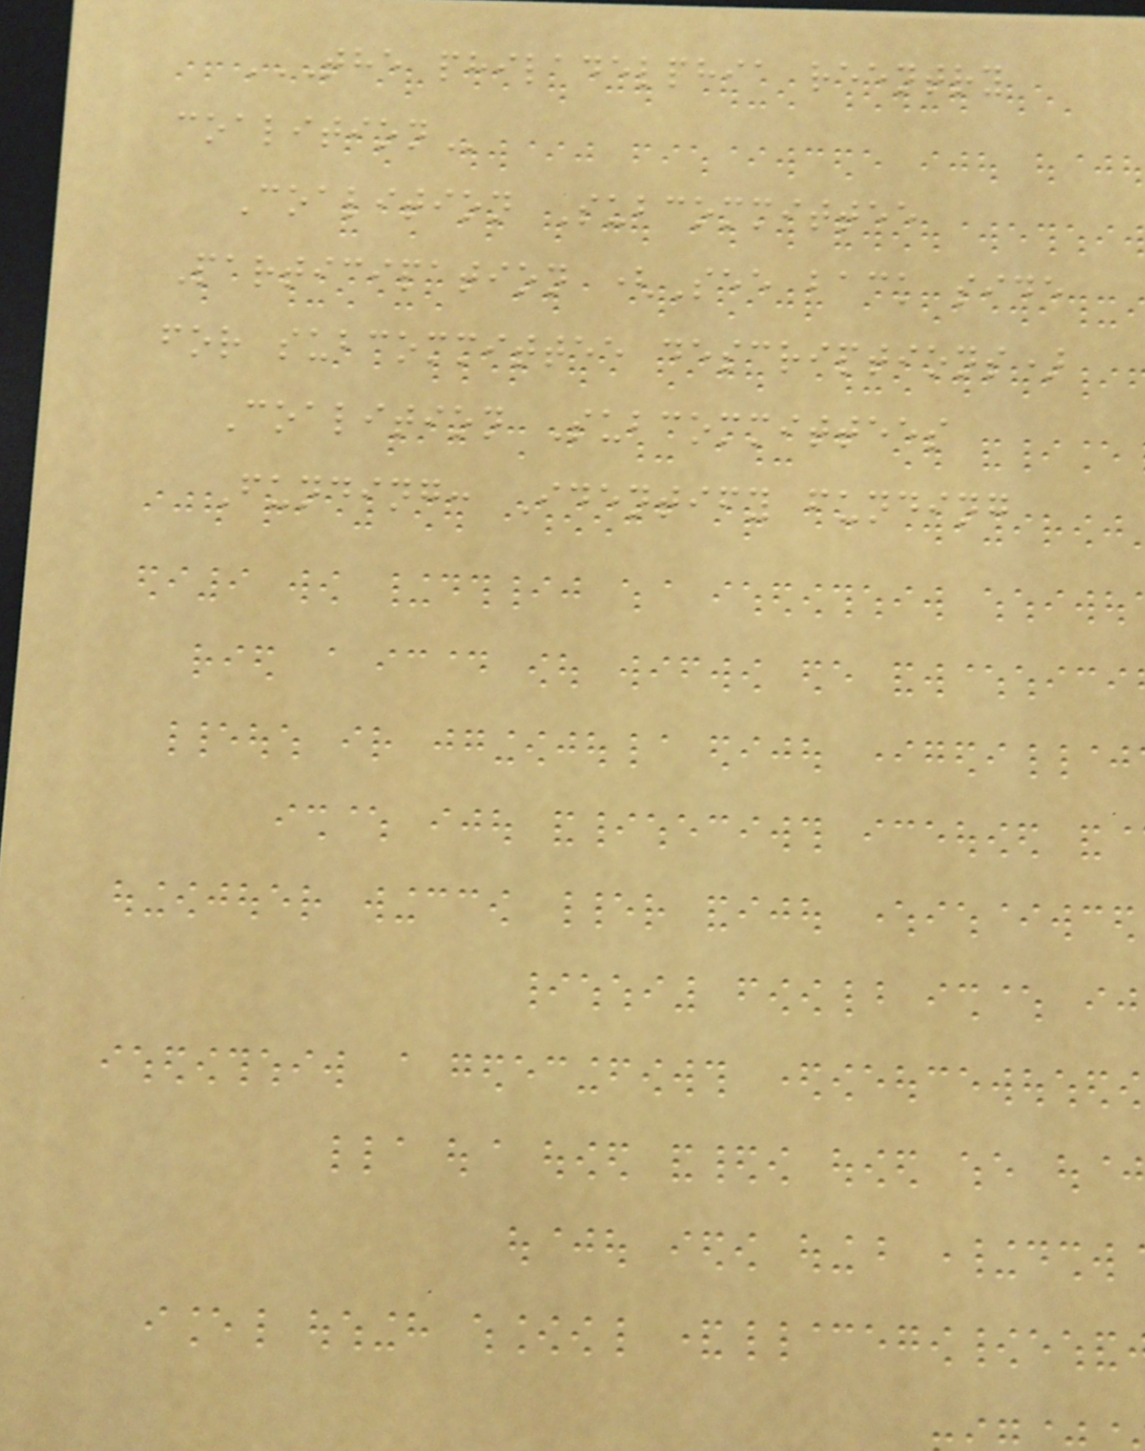THE PHILADELPHIA REENTRY
COALITION
Coalition Subcommittee
Participation (See back side
for subcommittee descriptions)
Coalition Subcommittees
Funding: Identify funding
